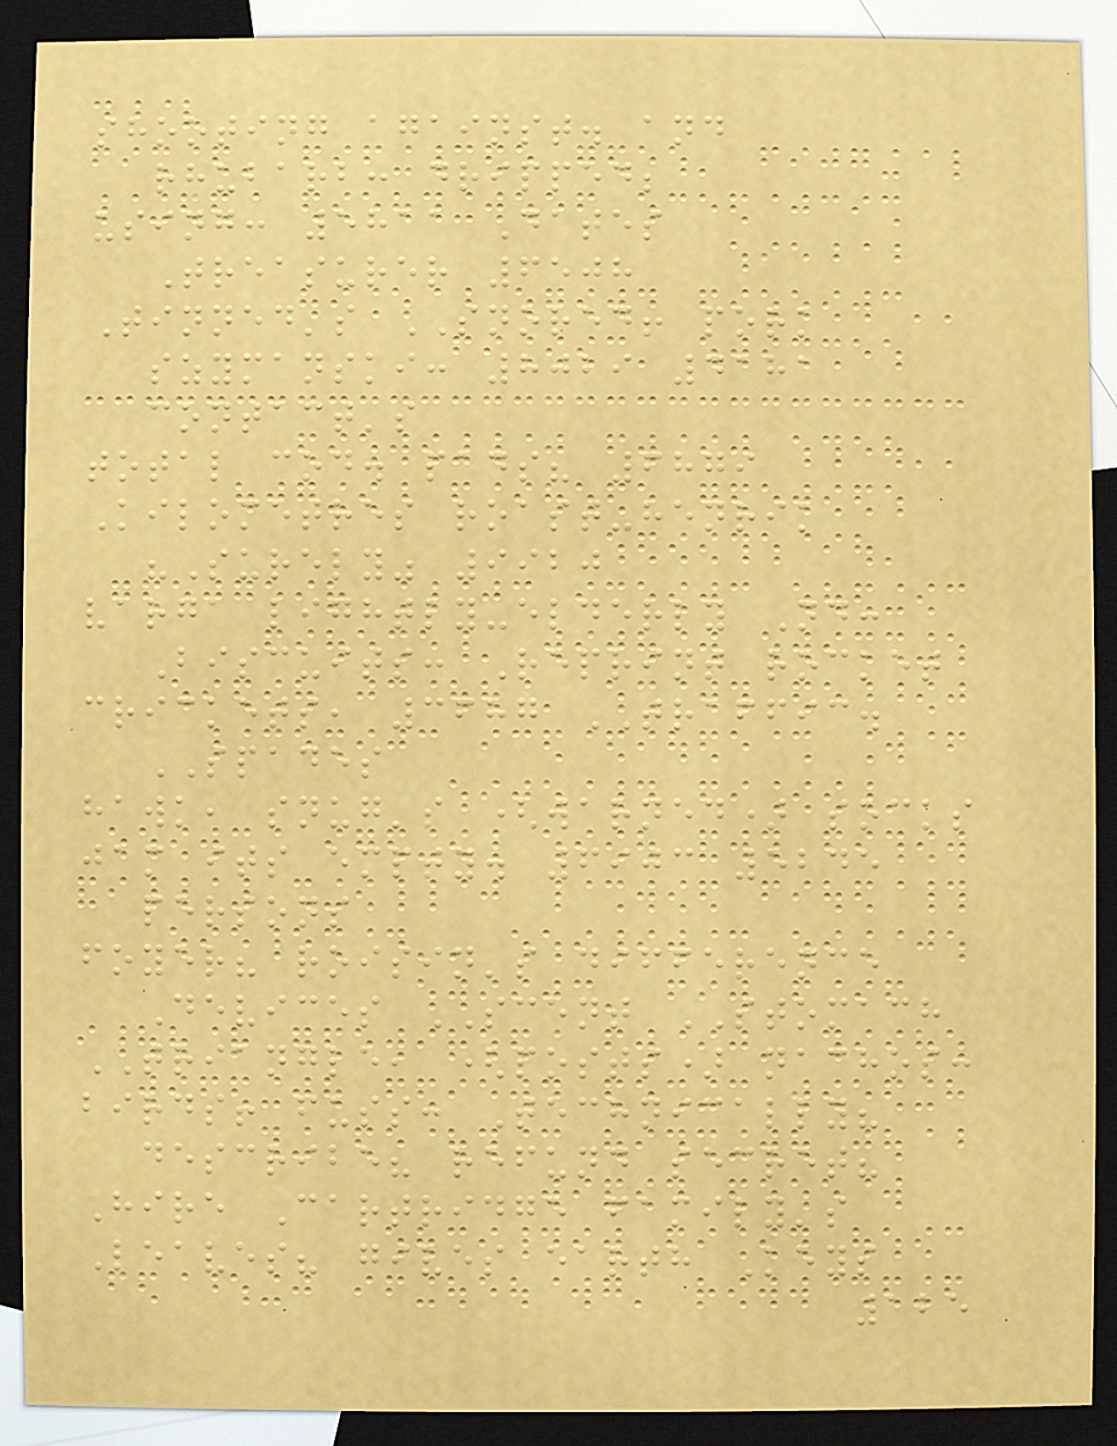shooting against. and
rhubarb: dripped;
using: 5811 Dates
Treasurer 6508
Tinned's SNORED! pork
szymanski: 8029 4181
contact's
total cod. pads? 6879
Kilometres roast-henrik
"Surely" 9920
varga lightly-elderly Nd:
Biscuits: Reprint rocket
crickets, 3687 TRAFFIC.
SPADES
hawk, snug's (warned) socks
jam its empty. 6903 5245
persons
foyer? roisin's difference
Devices SCENT STOMACH
TRIANGLE, (posts) nachos:
birds! fuss: Technically?
describe? refund secret?
Hire Cartridge family's
Leaves? gives earth Keys
125
